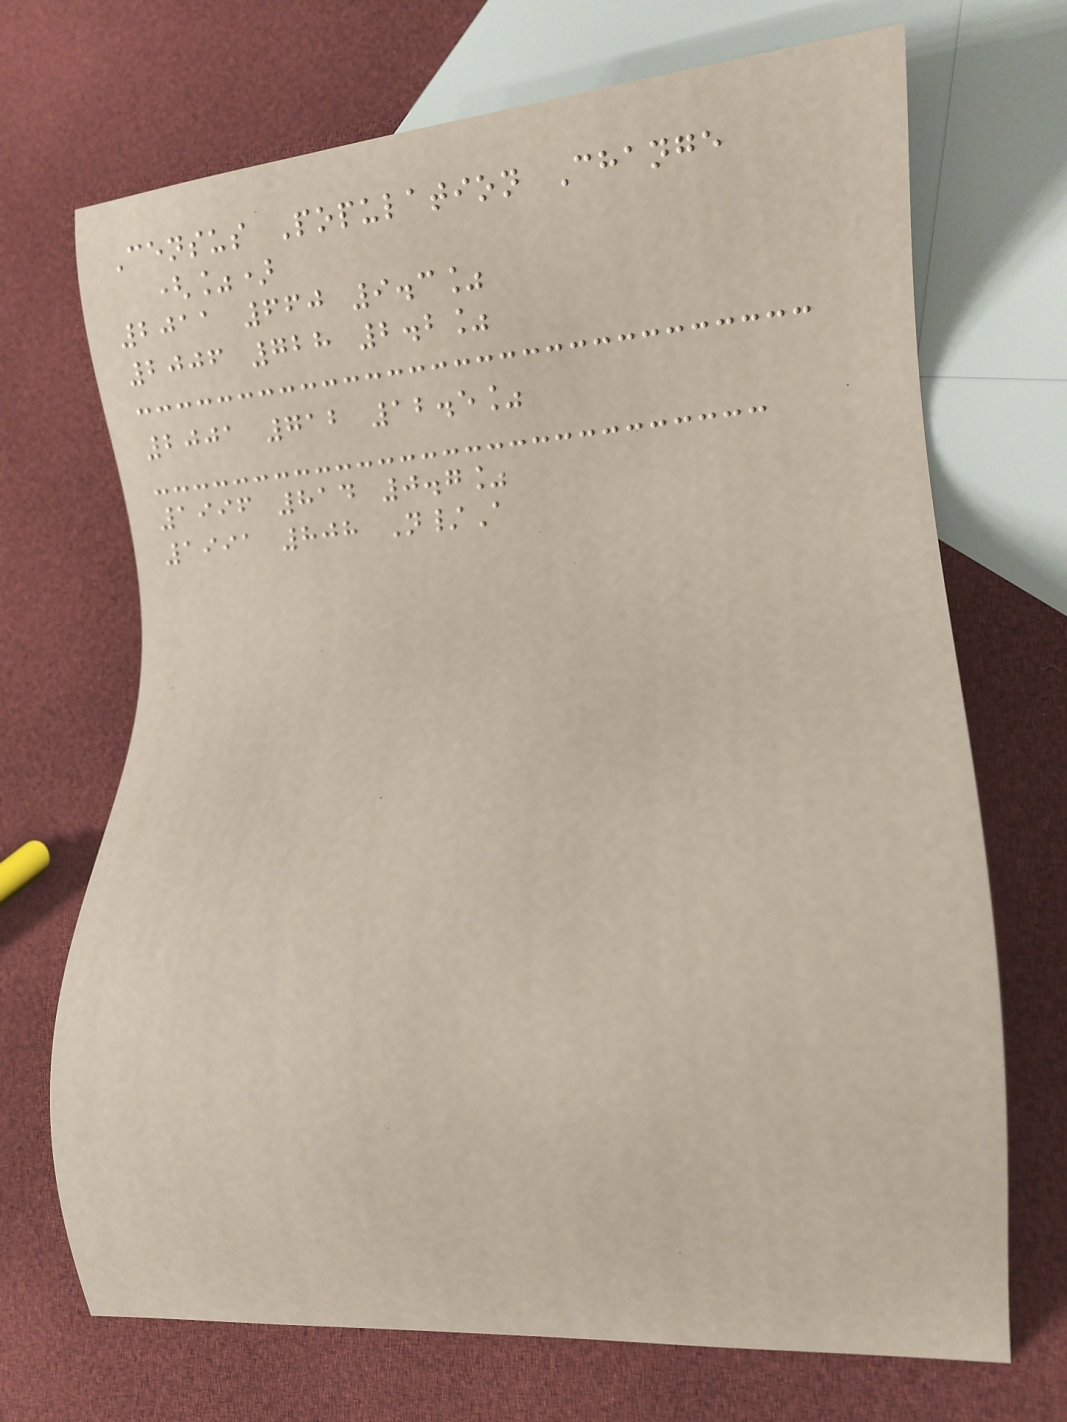Census Population Change
(%)
2011 660 9.3%
2006 728 2.2%
2001 712 12.5%
1996 814 0.7%
1991 808 N/A
